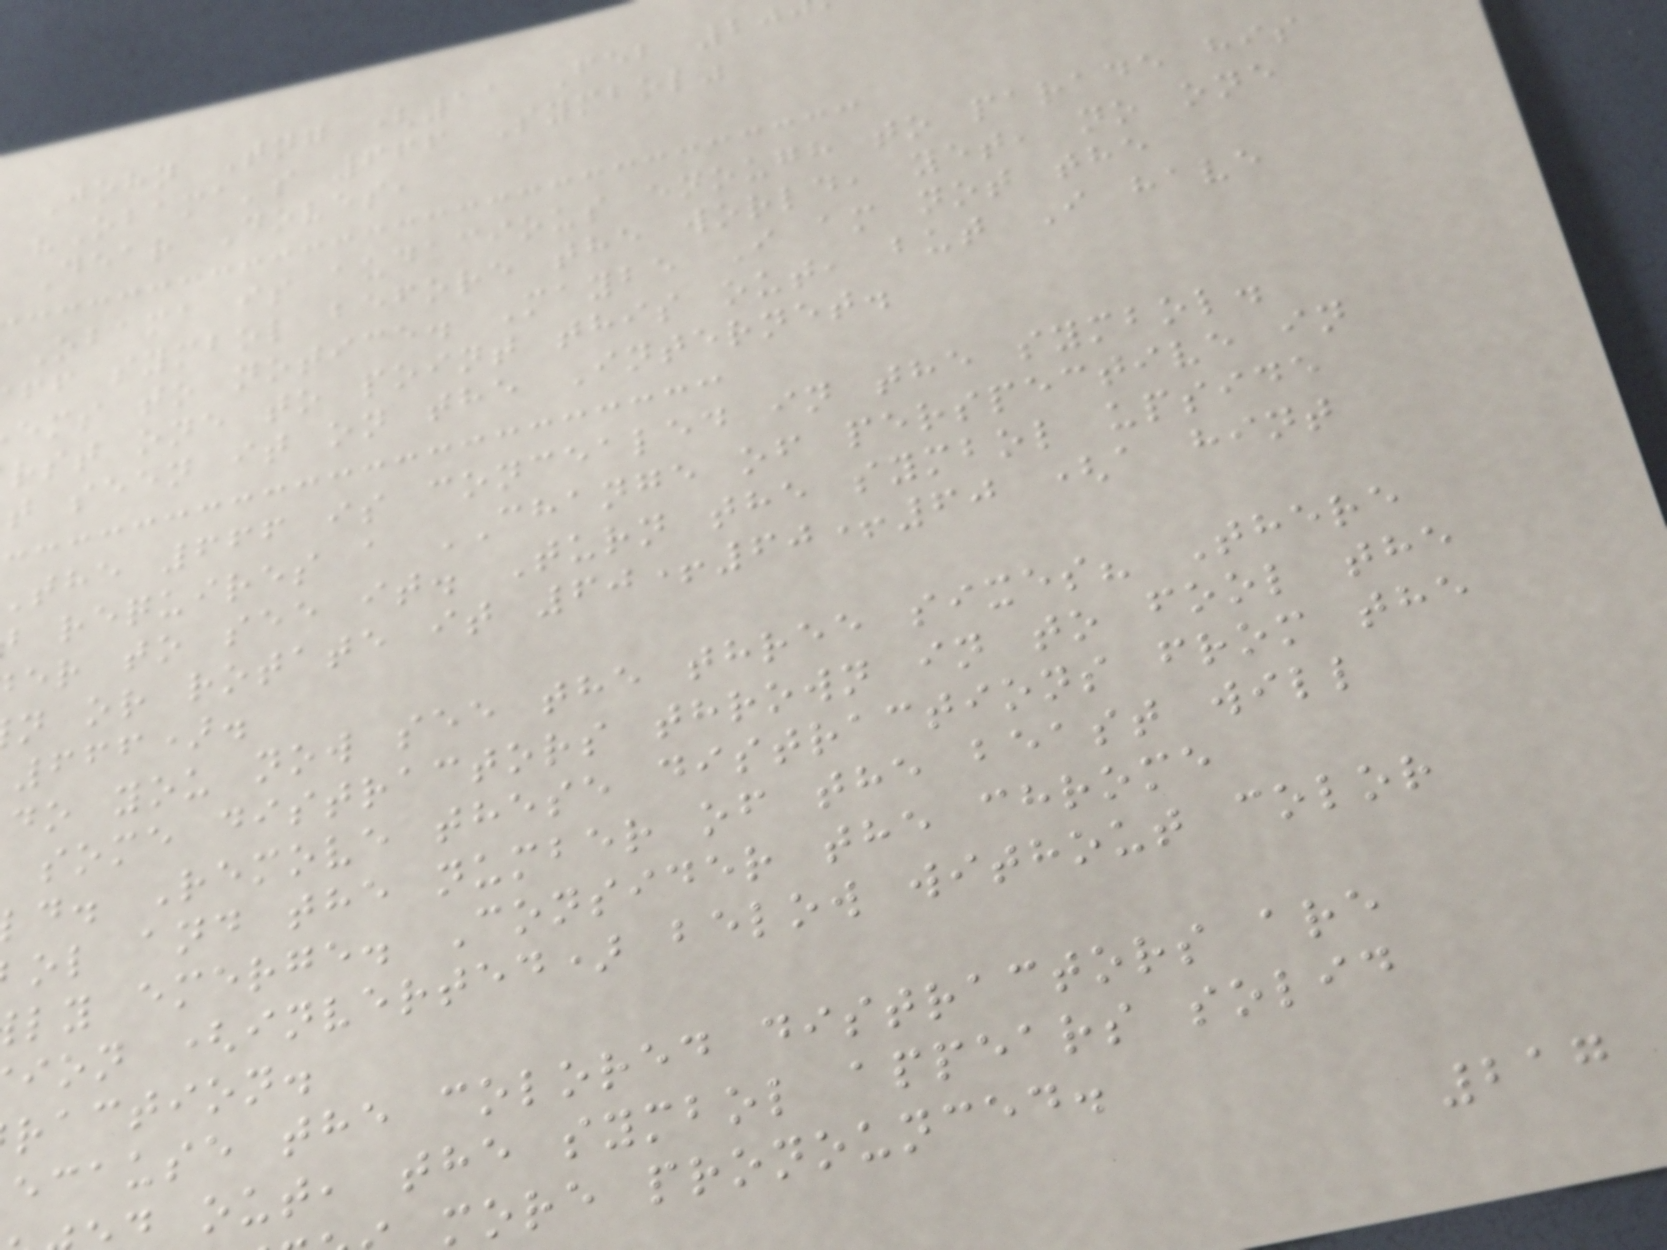John Tng (11 Feb 20
"Obama's 666 Symbol"
Dear Doves,
Obama is audacious enough to parade his
ff symbol before the world, yet, no one
ems to notice. Maybe I am not the
rst one to point this out, but I have
t seen it on the Internet.
the 666 is concealed in the symbol.
requires a CHANGE of perspective in
er to see it. Turn the symbol upside
n or rotate it 60+60+60 (a hint
666).
do you now see the three sixes? There
some distractors thrown in to fool the
d. Remove these distractions from the
ol and the number of the beast will
ly emerge. Consider the chrome
ion (inverted) below without color
raction.
ecause the colored distractors are
out, the symbol appears solid
more pronounced.
217
